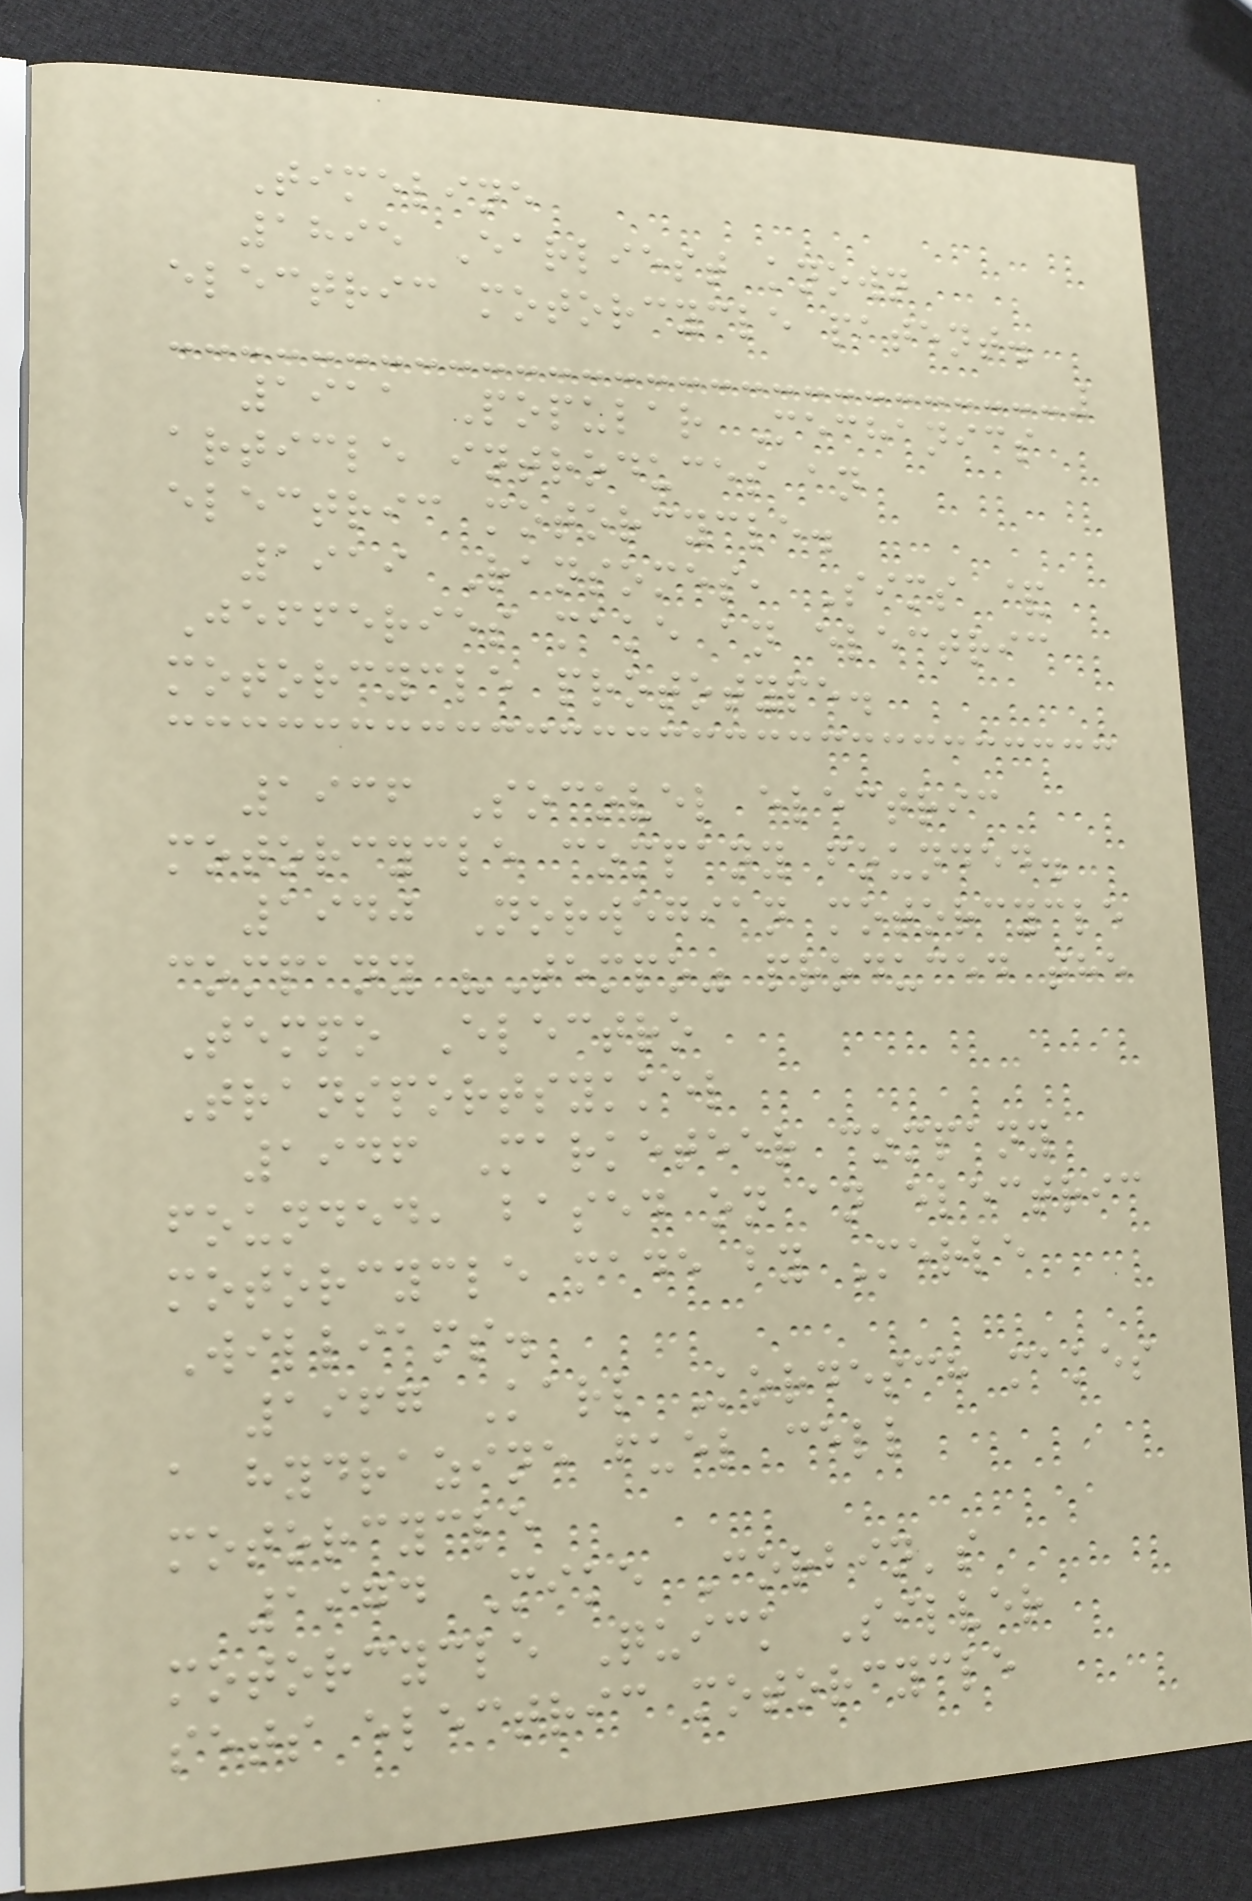Timeline
1895 Earliest known
electric motorcycle patent.
1911 Popular Mechanics
article introduces an
electric motorcycle.
1919 Ransomes, Sims &
Jefferies make an electric
motorcycle prototype.
1936 Socovel electric
motorcycle company founded.
1940 Norwegian motorcycle
company "Tempo" produced the
Tempo Electro
Transportsykkel
1946 Marketeer company
founded, based on an electric
motorcycle made by Merle
Williams.
1967 Karl Kordesch makes
a hydrazine fuel cell
motorcycle
1974 Mike Corbin's
motorcycle Quick Silver
sets electric motorcycle
